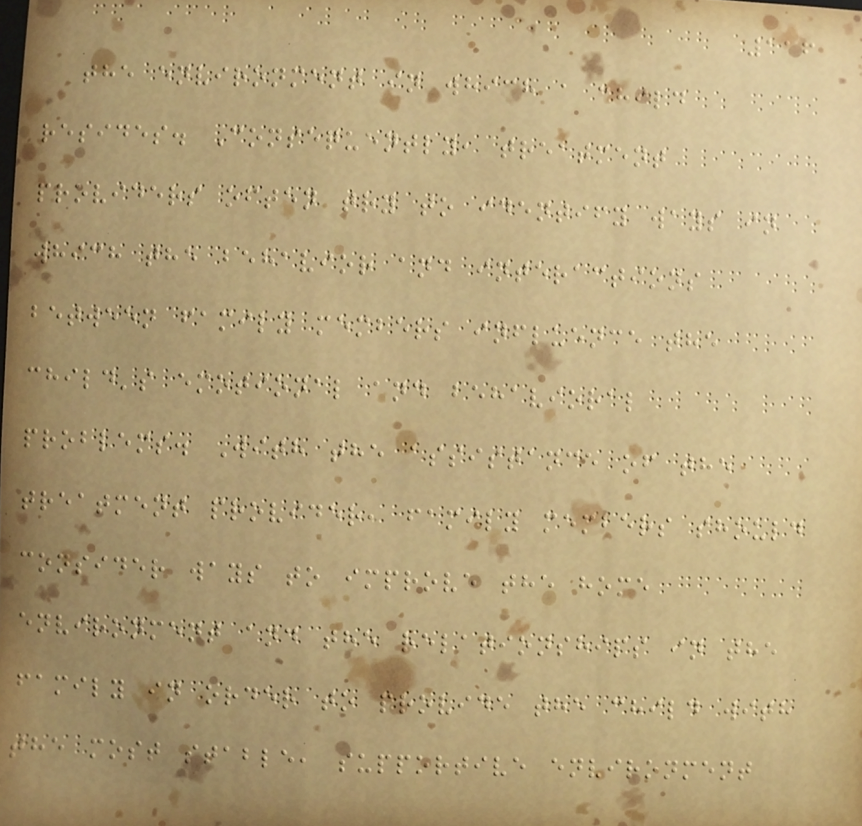116
the environment in which a child
resides. Consequently, treatment
providers often try to identify ways in
which the behavior and interactions
between family members influence the
child's emotional and behavioral
problems. With the assistance of the
treatment provider, family members should
consider ways to improve the home
environment and the relationships in the
family in order to provide the child with
the most stable, supportive environment
